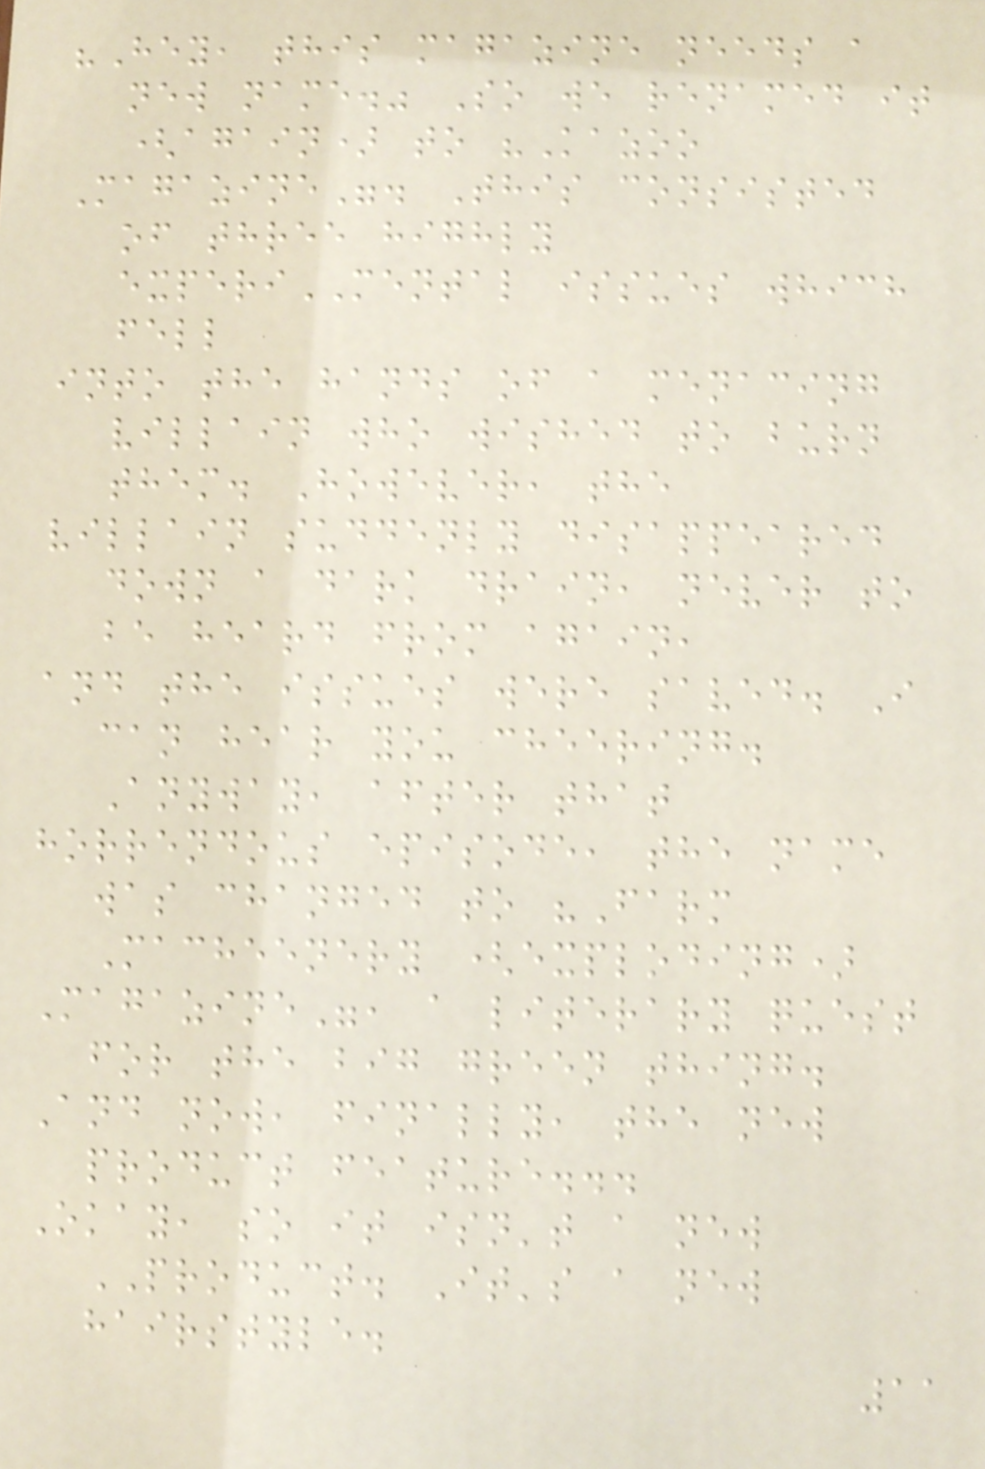"Hey, this magazine needs a
new name." So we renamed it
(again) to "Kazoo
Magazine". This consisted
of three highly
experiMENTAL issues which
fell
into the hands of a menacing
villain who wished to burn
them. However, the
villain suddenly disappeared
down a dark drain, never to
be heard from again,
and the issues were saved. I
can hear you cheering.
Anyway, after that
horrendous episode, the name
was changed to "Farm
Macheenery (exploding)
Magazine", a literary quest
for the big green thing.
And now, finally, the new
product feature...
Okay, so it isn't a new
PRODUCT. It's a new
hairstyle.
11
